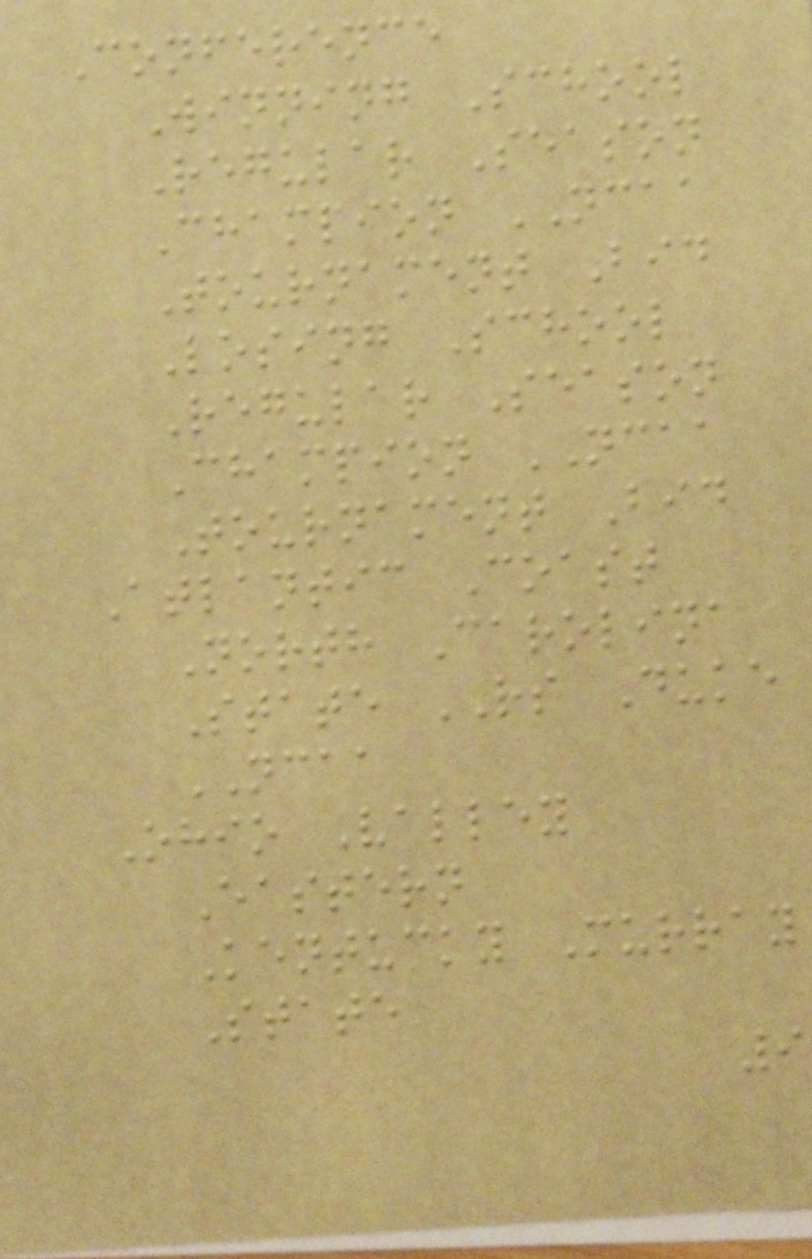Conference
Winning School
Regular Season
Champion NCAA
Tournament Bid
Losing School
Regular Season
Champion NCAA
Tournament Bid
Atlantic Coast
North Carolina
State RS Duke
NCAA
Ohio Valley
Eastern
Kentucky Murray
State
9
